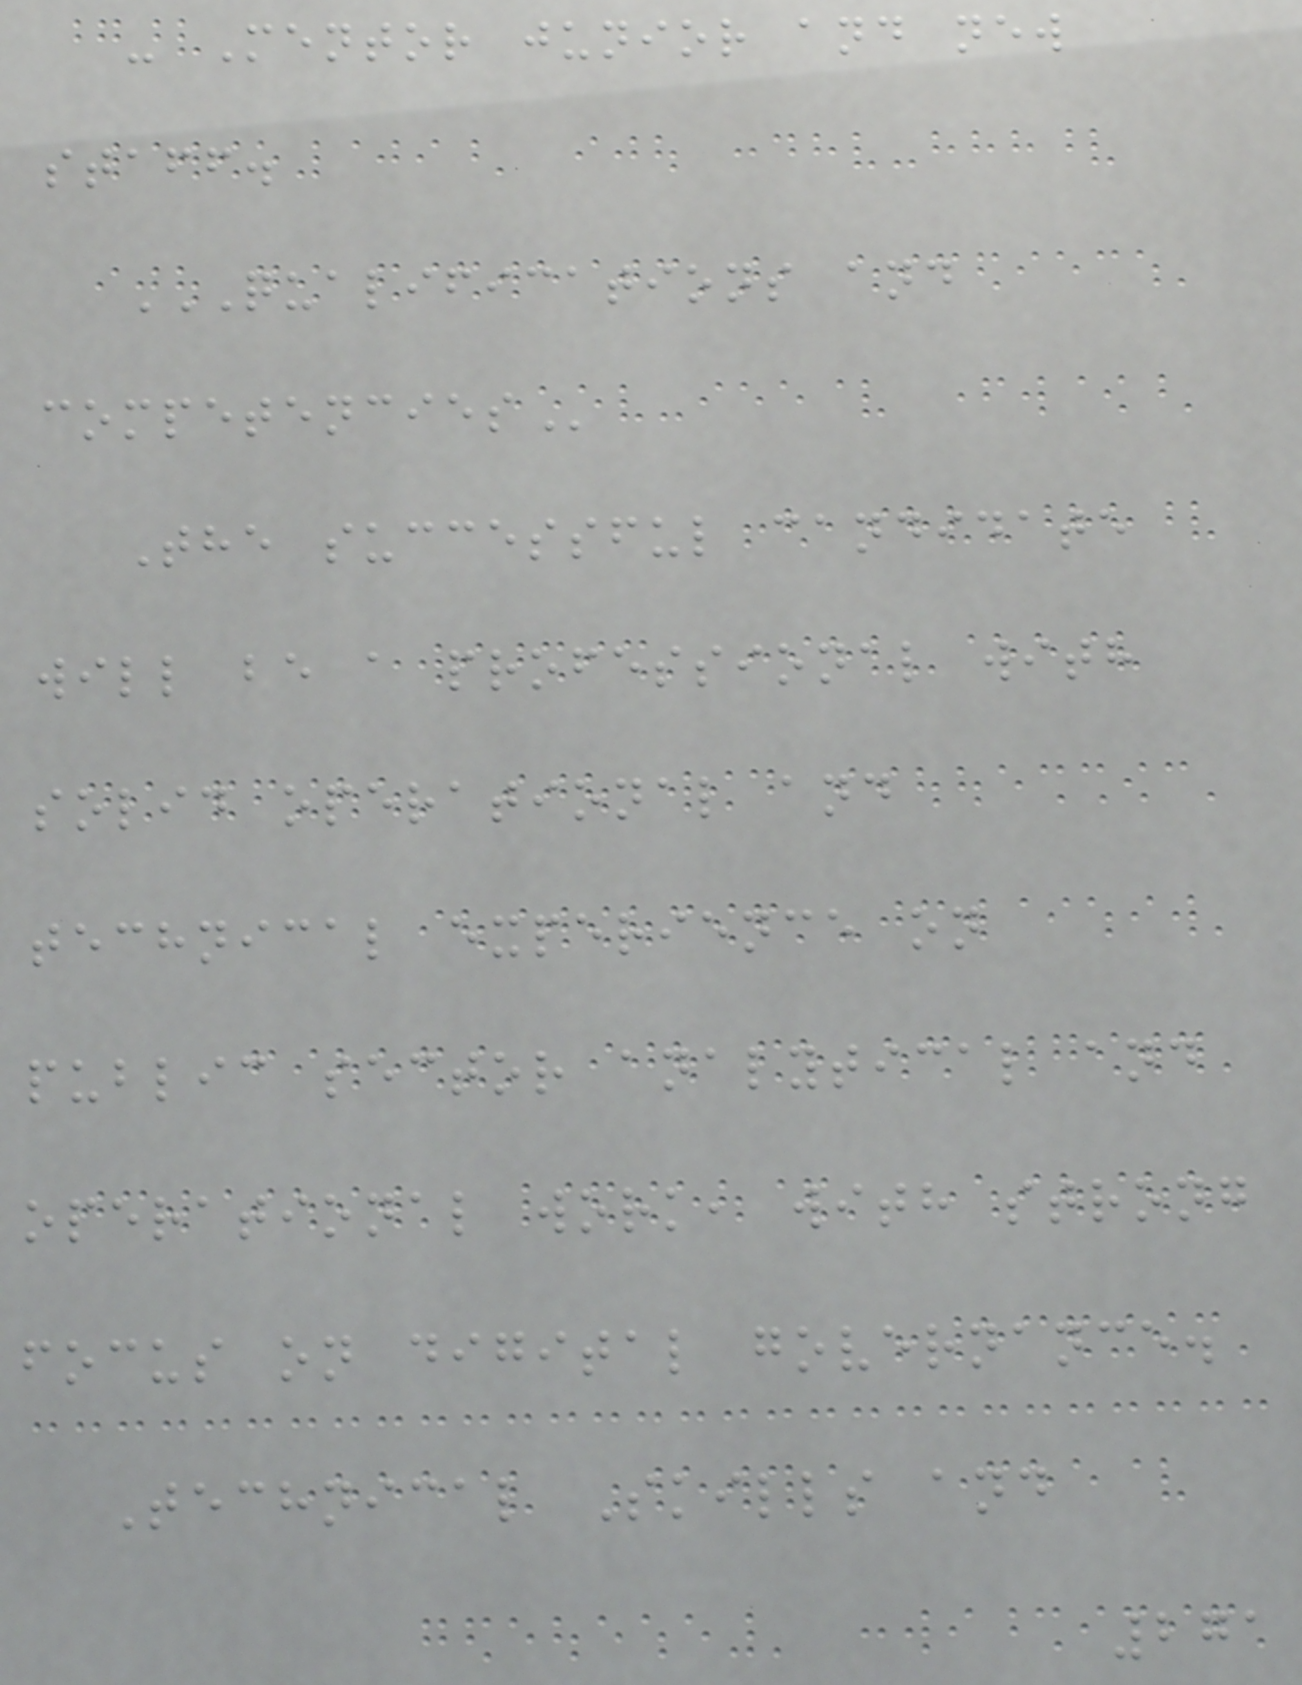- Mentor junior and new
staff.
QUALIFICATIONS AND
COMPETENCIES
The successful candidate
will be a professional with
solid operational and
technical experience on
public sector analytical and
operational work, with strong
focus on digital governance.
Technical Skills and
271
